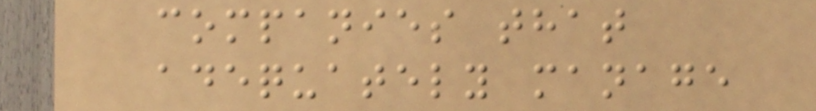companies that
adequately manage
